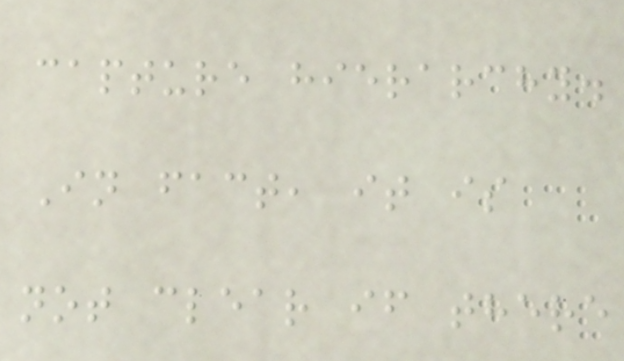capture hierarchy.
In fact, it is
not clear if there
